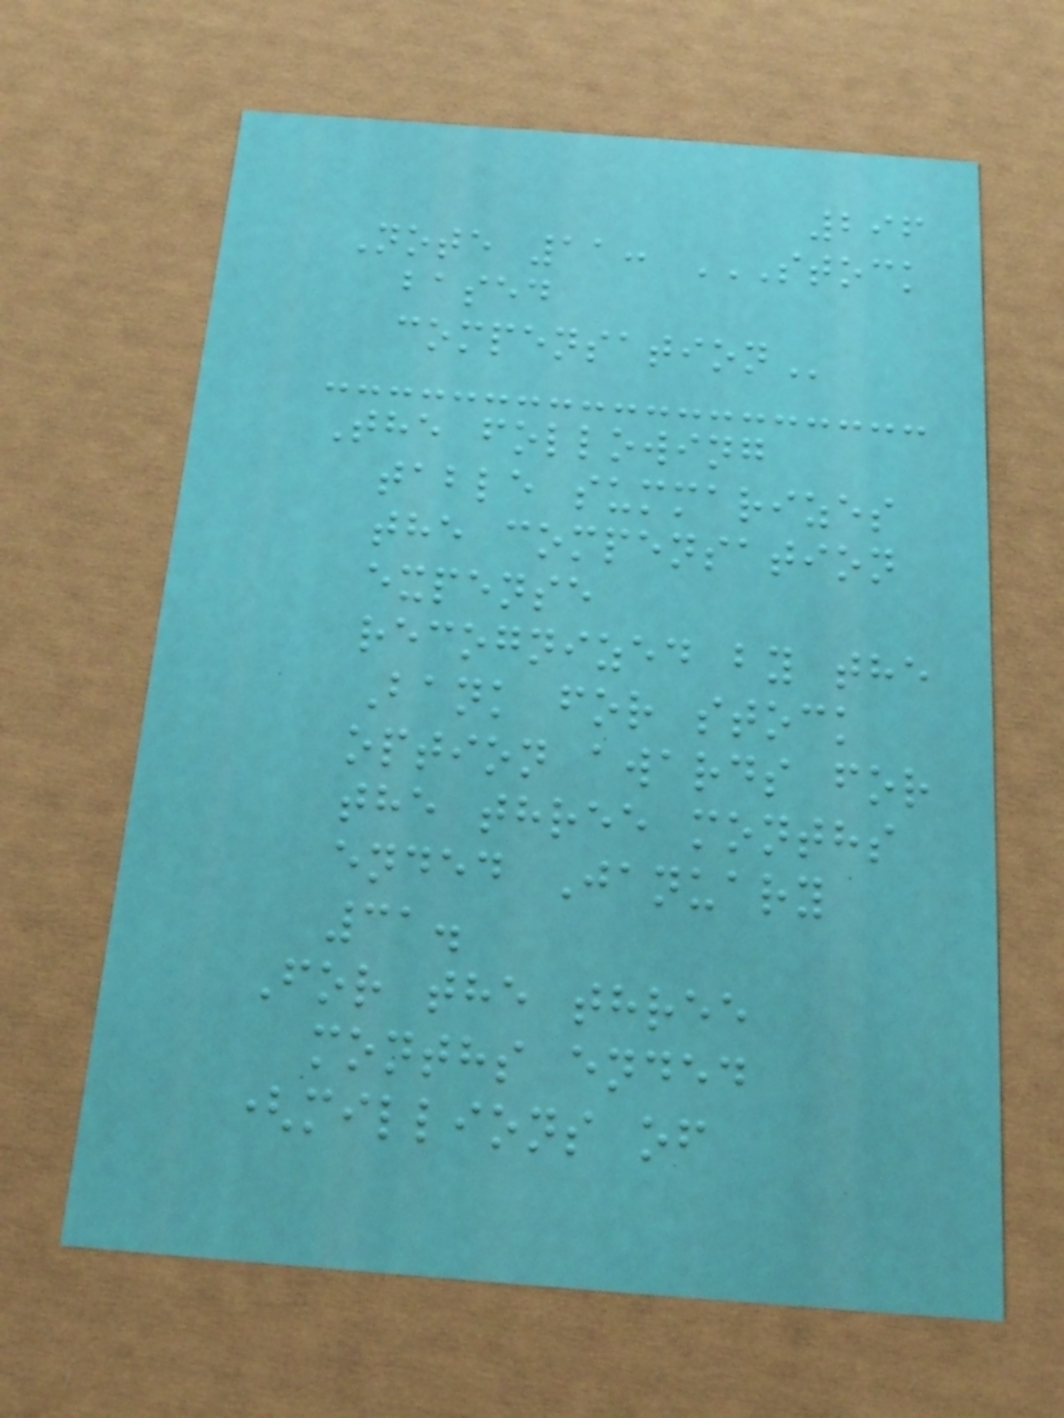296
Note 11: STOCK
BASED
COMPENSATION
The following
table summarizes
the compensation
expense
recognized by the
Bank for stock
option awards for
the three months
ended January
31.
For the three
months ended
(millions of
